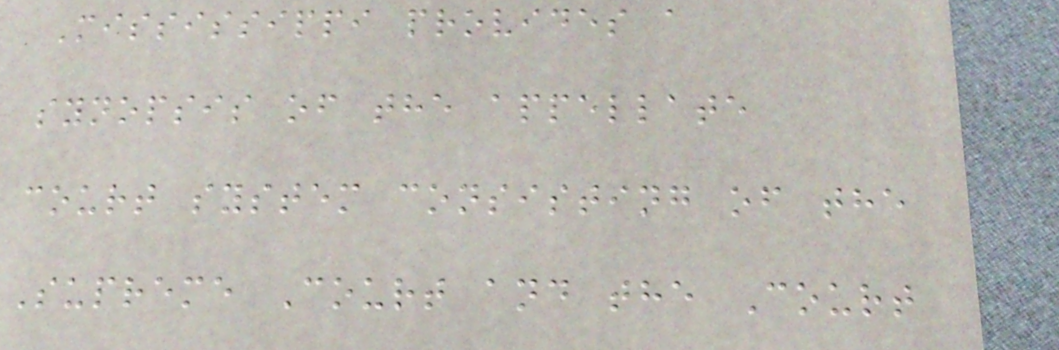Mississippi provides a
synopsis of the appellate
court system consisting of the
Supreme Court and the Court
